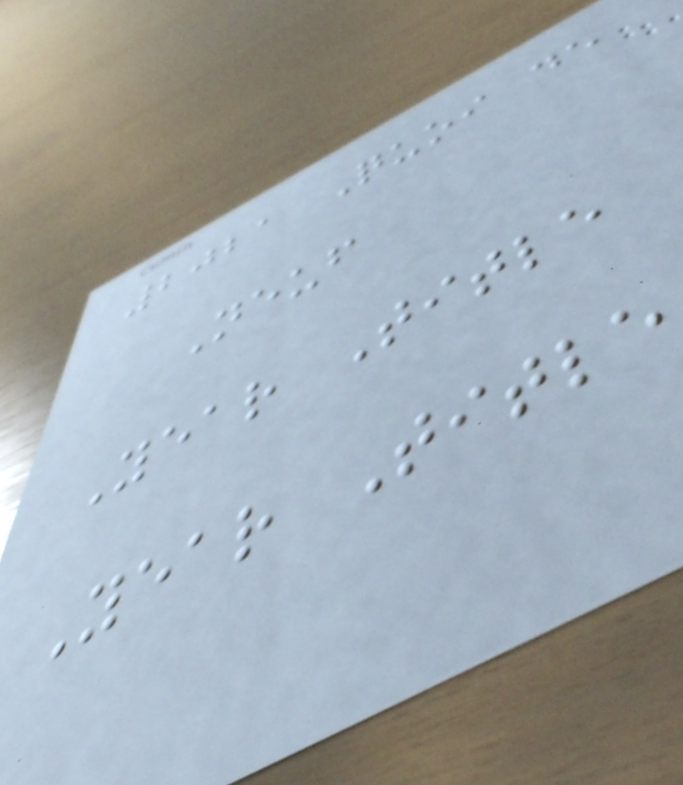2021 Quoi de
Neuf
Year Title
Year Title
